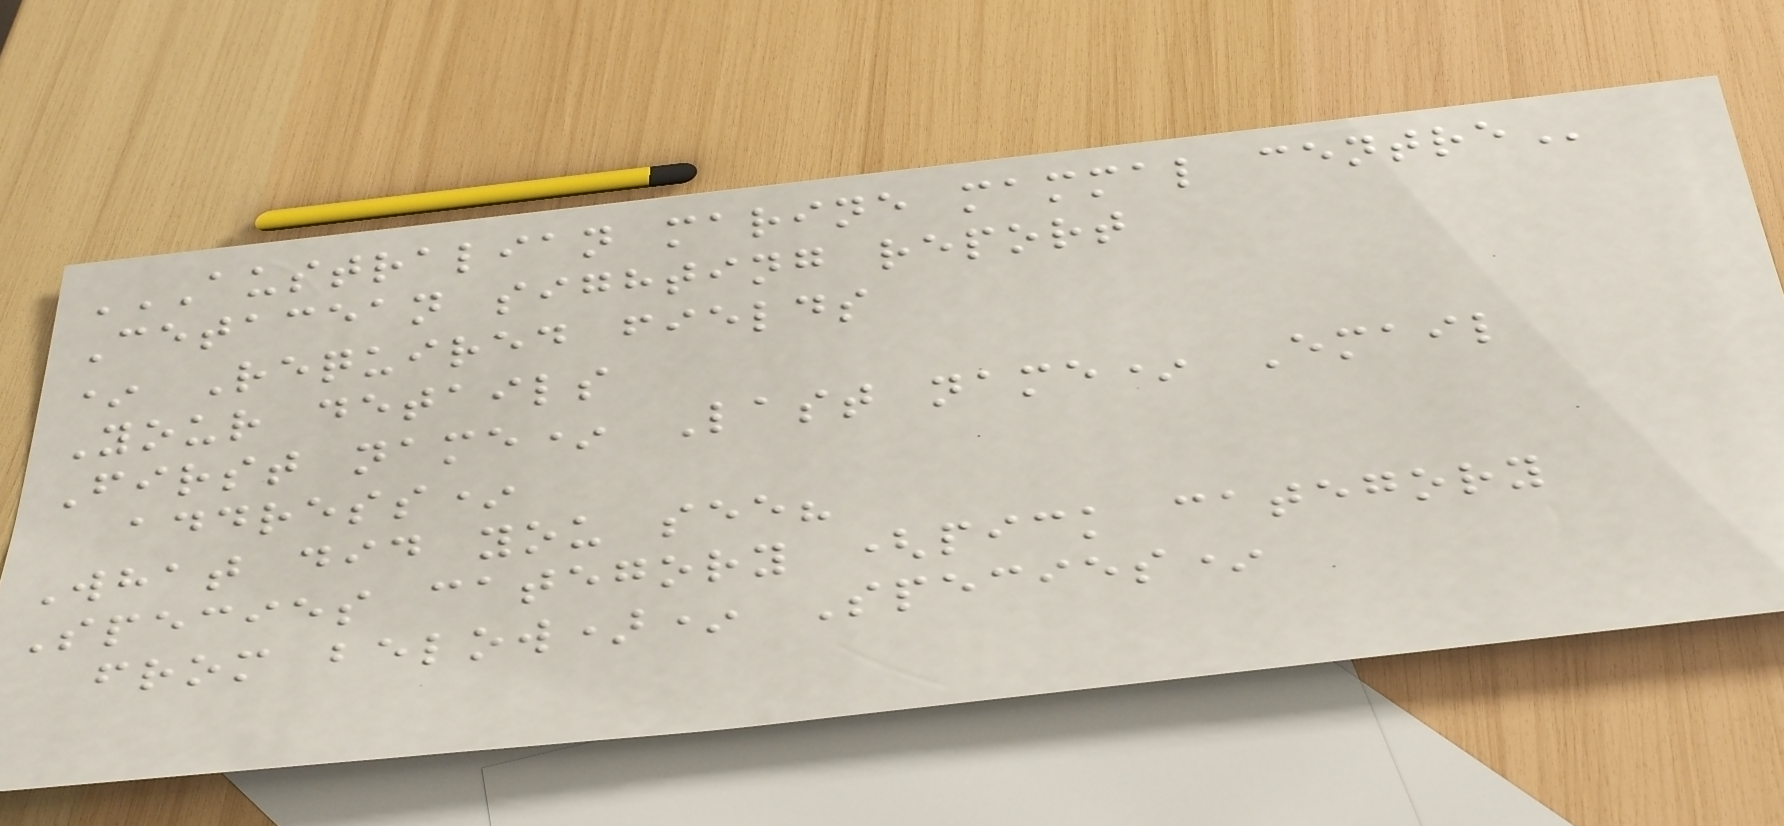AUSTRALIAN MARINE MAMMAL CENTRE
Cetacean sighting report
* Required fields
Your details
First name* Last name* Email
address*
What did you see?
Species category (pick category
from below)* Species*
